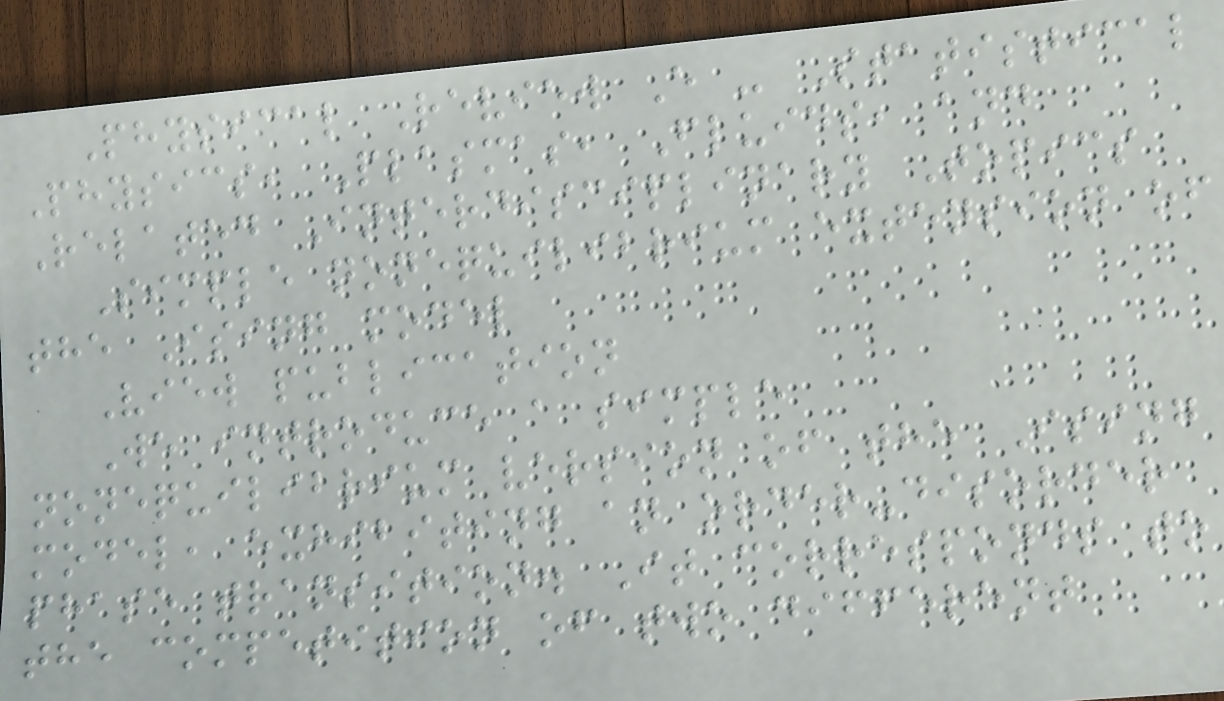Physical Review E - Statistical
Physics, Plasmas, Fluids, and
Related Interdisciplinary Topics
Simple nonequilibrium extension of
the Ising model
View publication
We introduce a simple
nonequilibrium version of the Ising
model, exhibiting an order-disorder
phase transition. It corresponds to
the competition of two different
